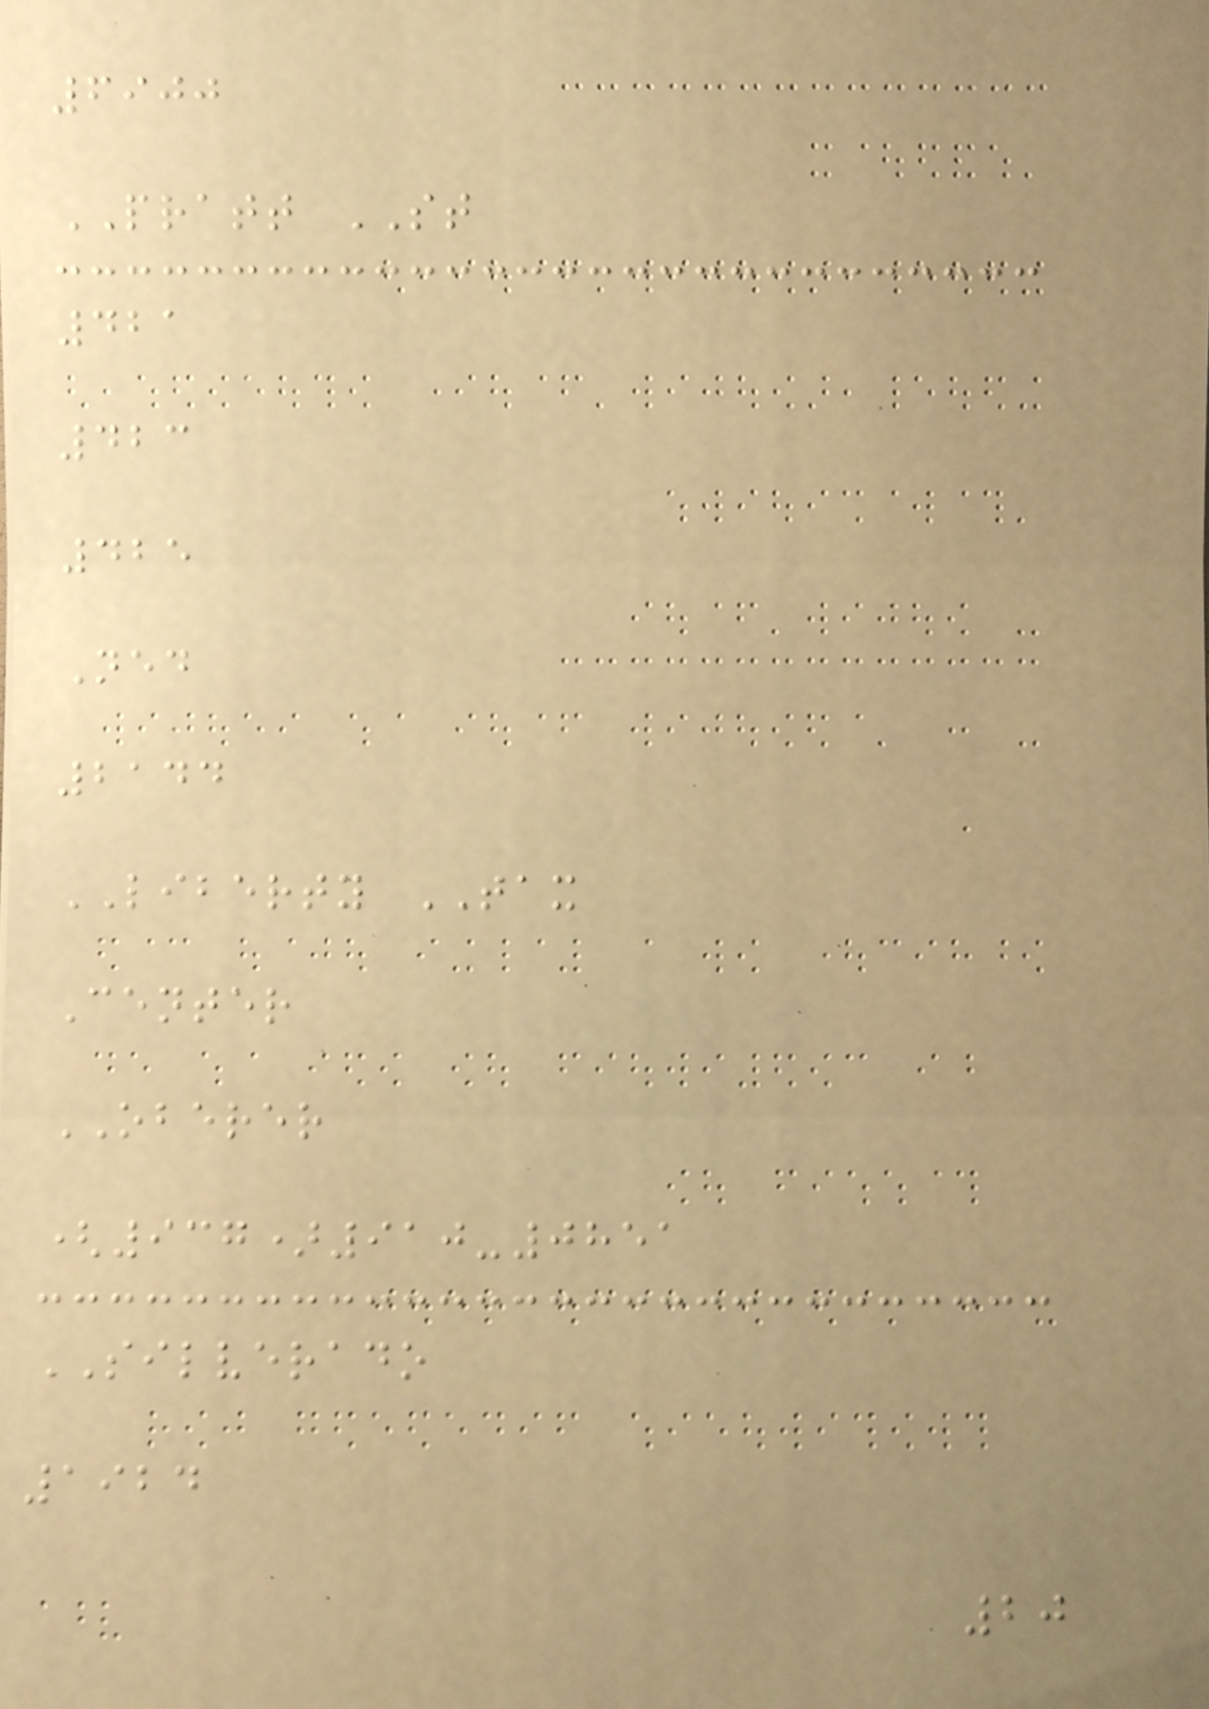6900
PRATT ST
421
423
425
Ned
2144
LIBERTY TAX
Center
OBERER
(937)910-0851
SILVERADO
1924
20
